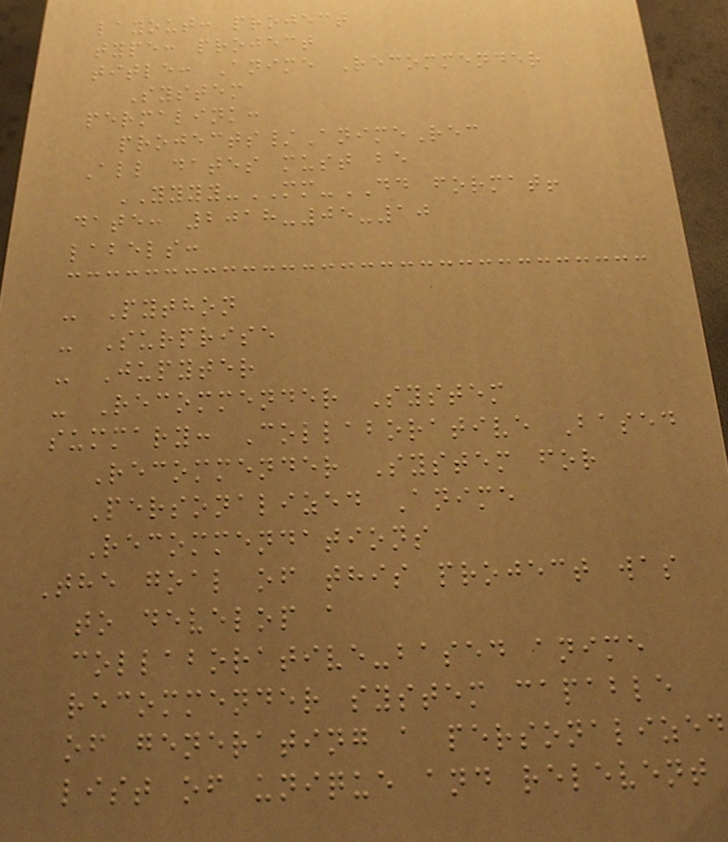layout: project
type: project
title: Anime Recommender
System
permalink:
projects/AnimeRec
All dates must be
YYYY-MM-DD format!
date: 2018-05-10
labels:
- Python
- Surprise
- Jupyter
- Recommender System
summary: Collaborative Based
Recommender System for
Personalized Anime
Recommendations
The goal of this project was
to develop a
collaborative-based anime
recommender system capable
of generating a personalized
list of unique and relevent
